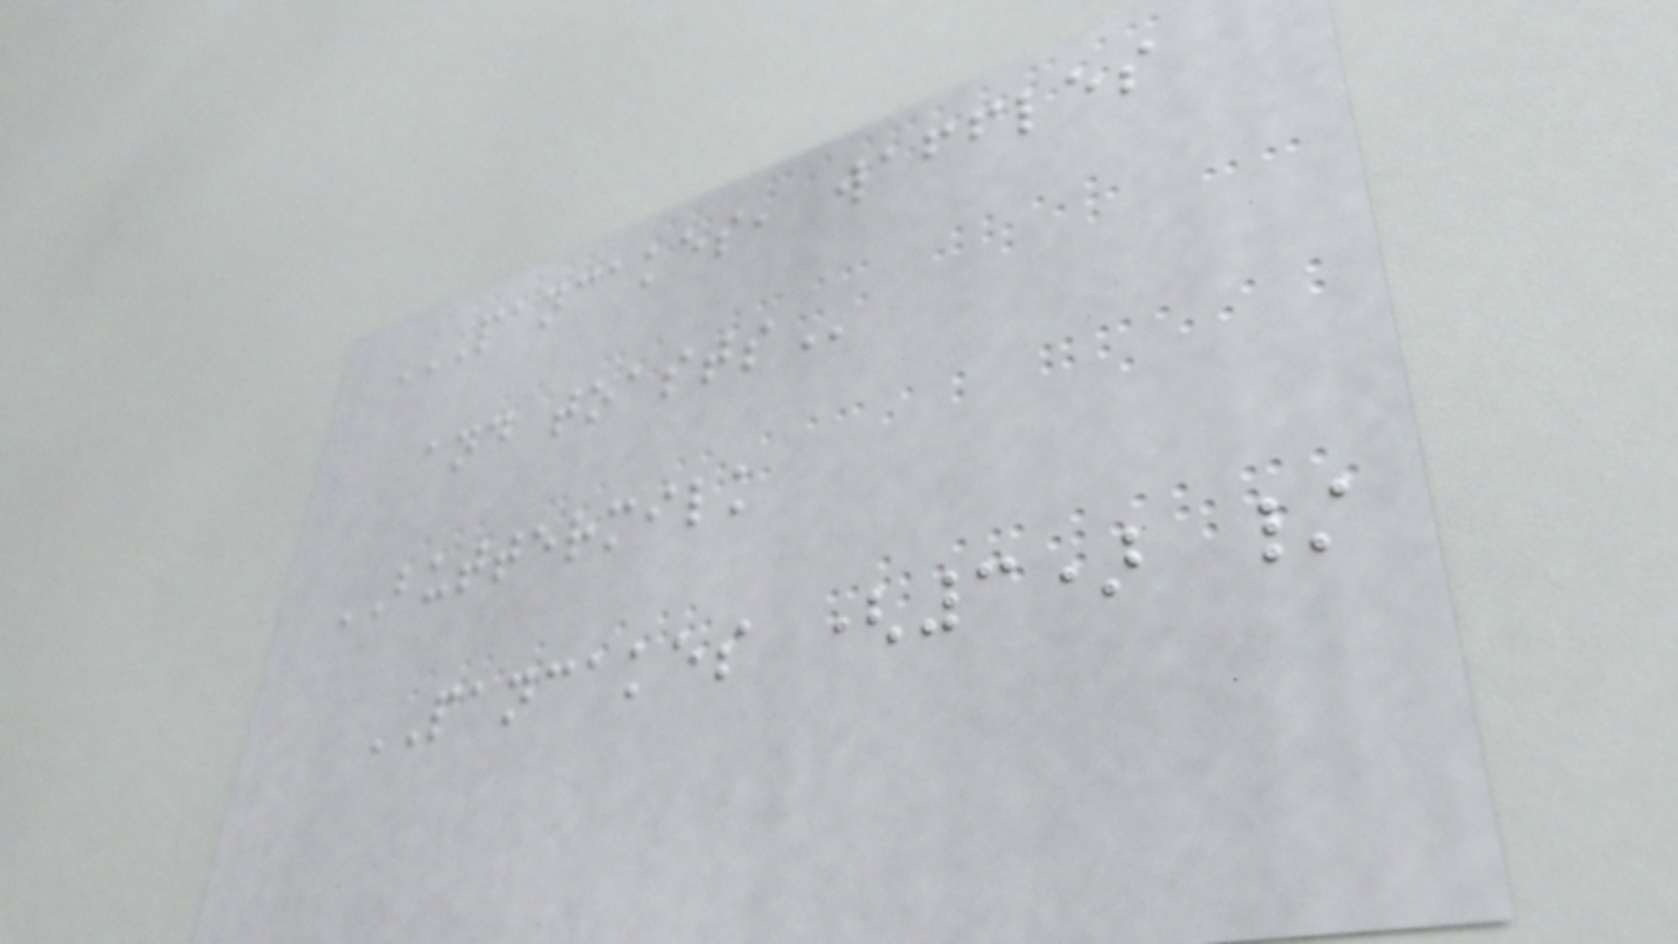PANCAKES, WAFFLES
AND TOASTS
BUTTERMILK
PANCAKES (3) /
